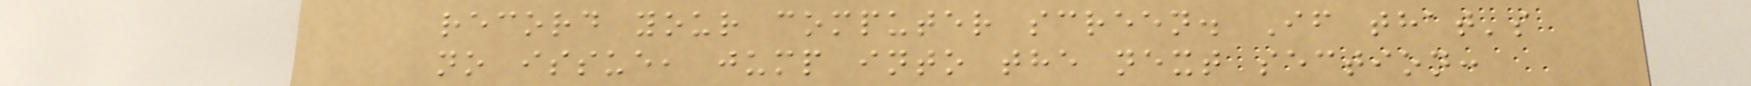record your computer screen. If that's
no issue, jump into the next section:
